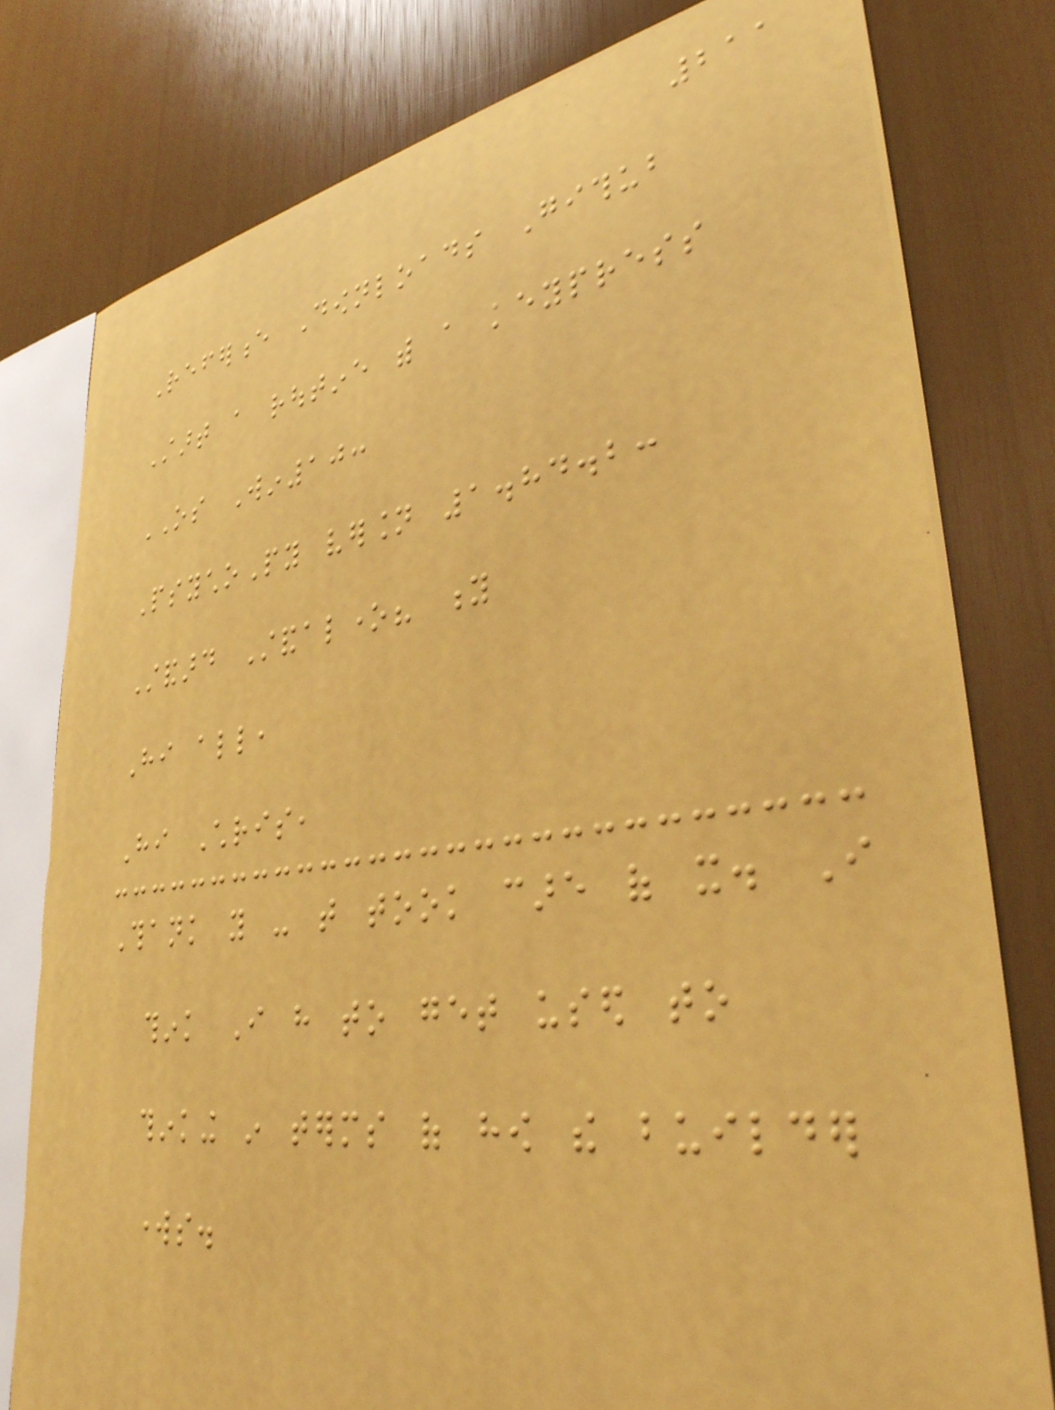211
Reference Downloads Github
Start a routine with a keypress
OS Win10:
PsychoPy version 1.84.2:
Standard Standalone? y
Hi all,
Hi Chris,
Thank you - that took care of it. I
think I have to get used to
thinking in terms of how the builder
works.
